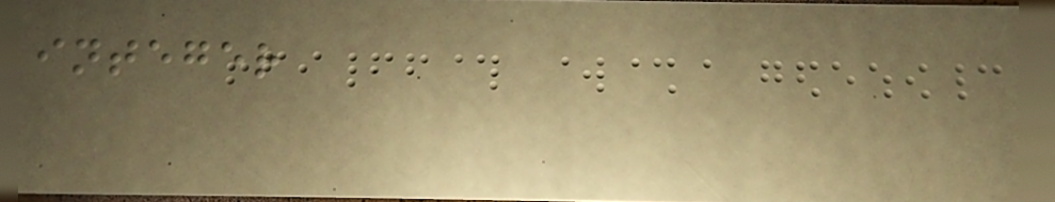integer
